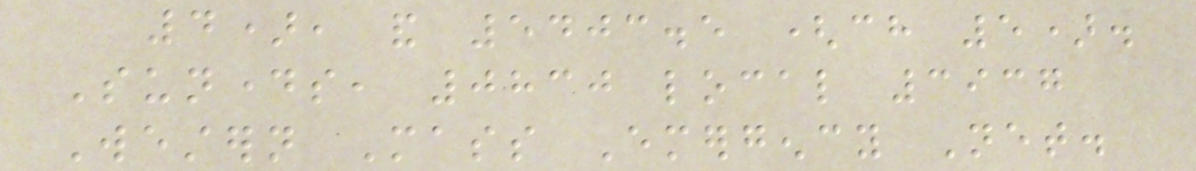4), and 5403.5 (ch 5).
Sundays, 0830 local 3937
Western Mass Emergency Net.
